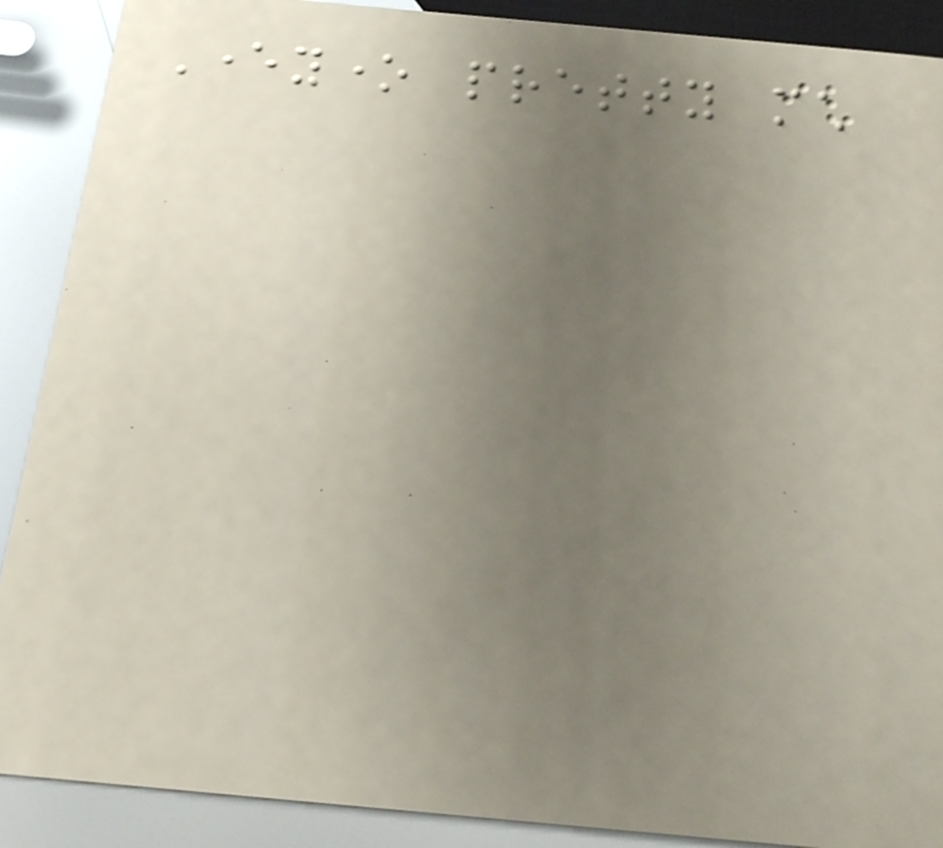Everyone pretty much
